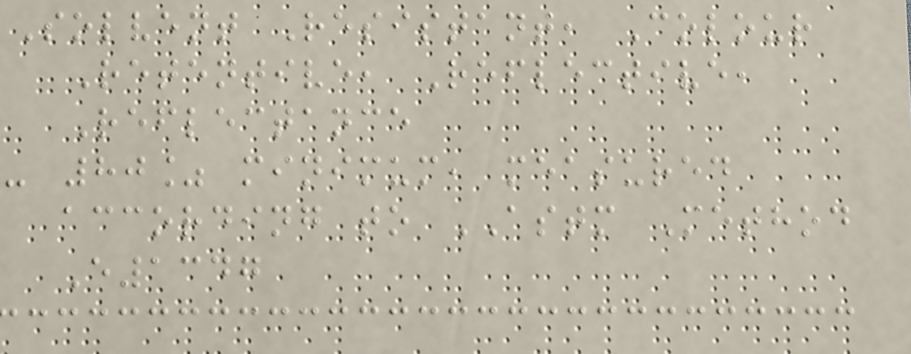Solvent Resistant, Colour
Retentive, Reflective,
Reflectance
- 80% minimum, measured
according to ASTM Method
E1347
